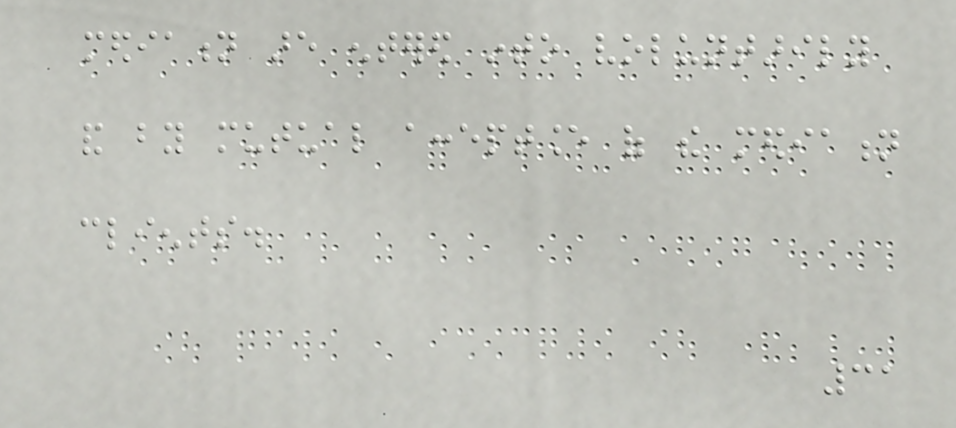mediation are entered into voluntarily
and by mutual acceptance of the mediation
clients.
31
